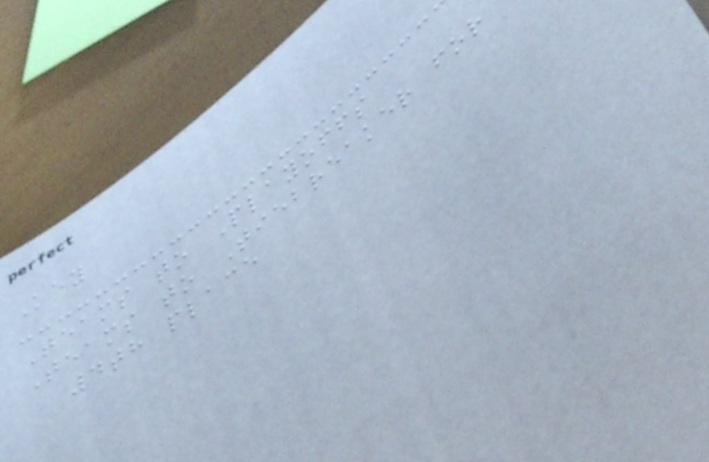Key
Teams to Playoffs
Teams to Tiebreaker for
4th place
